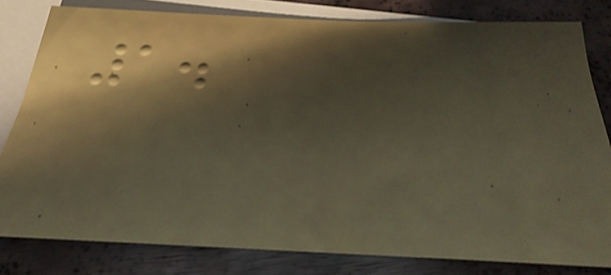1.
